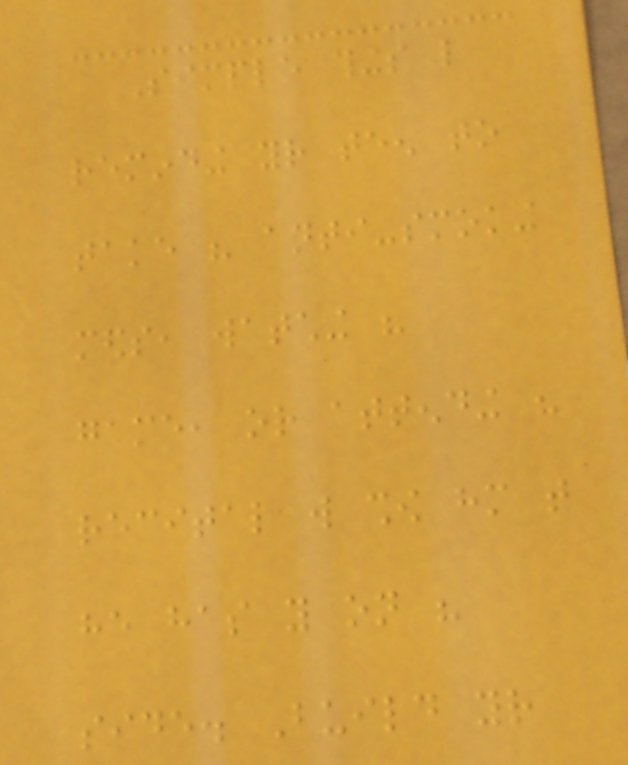Simple things like
reminding your teen to
take his anti-smoking
meds, watching his
game, or attending his
recital will show him that
he has you on his
side. Build your
